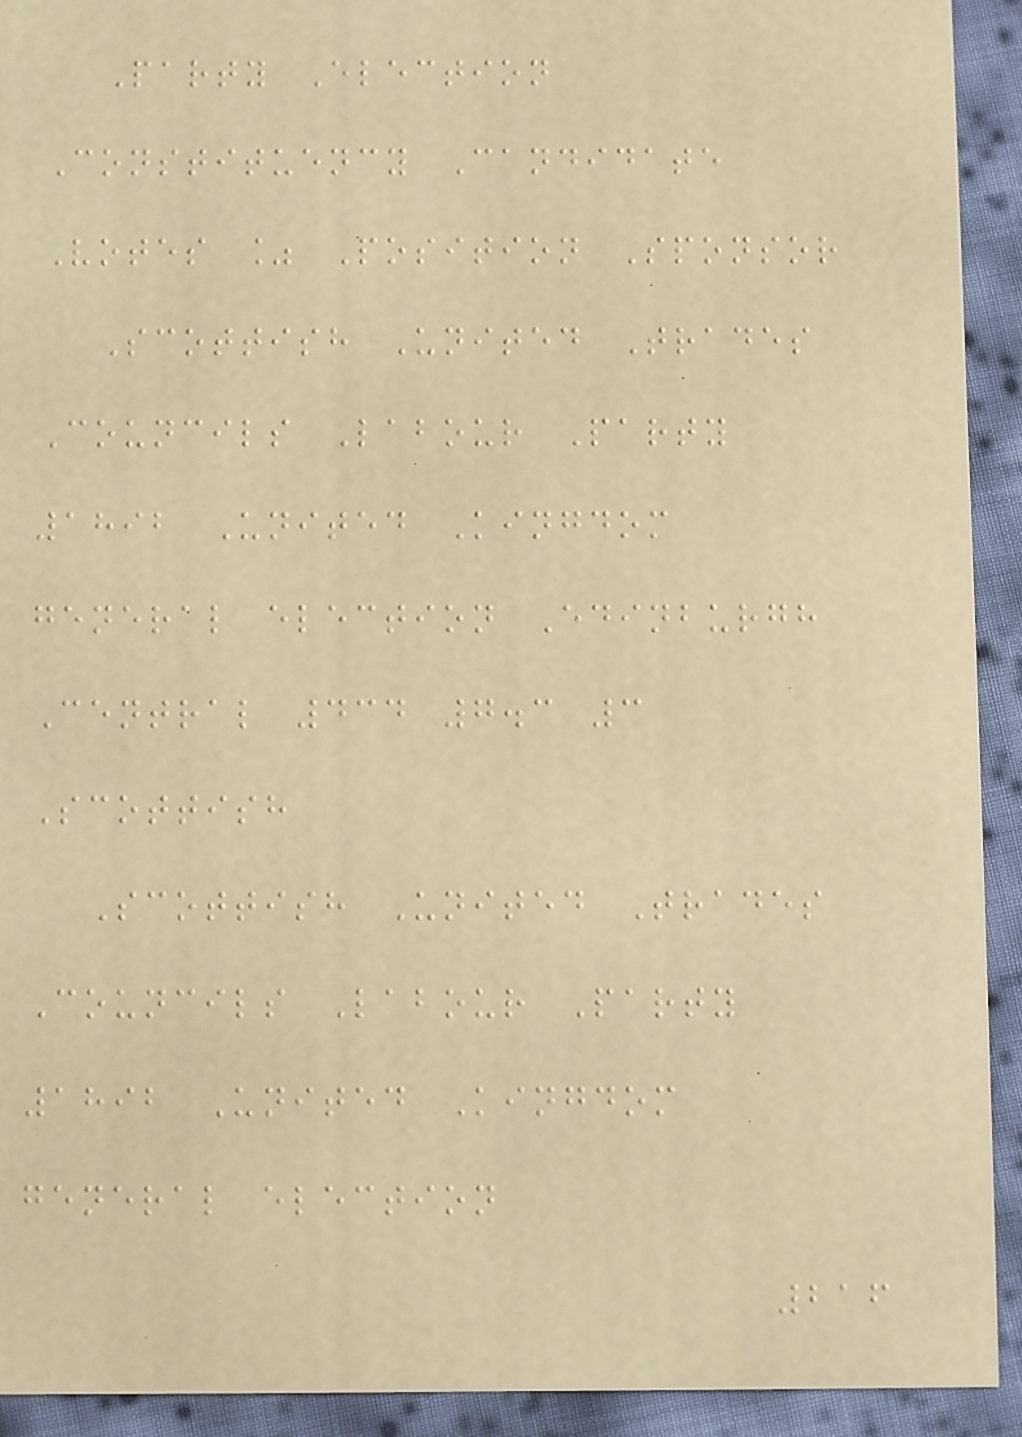Party Election
Constituency Candidate
Votes % Position Sponsor
Scottish United Trades
Councils Labour Party
1892 United Kingdom
general election Edinburgh
Central 434 7.3 3
Scottish
Scottish United Trades
Councils Labour Party
1892 United Kingdom
general election
216
